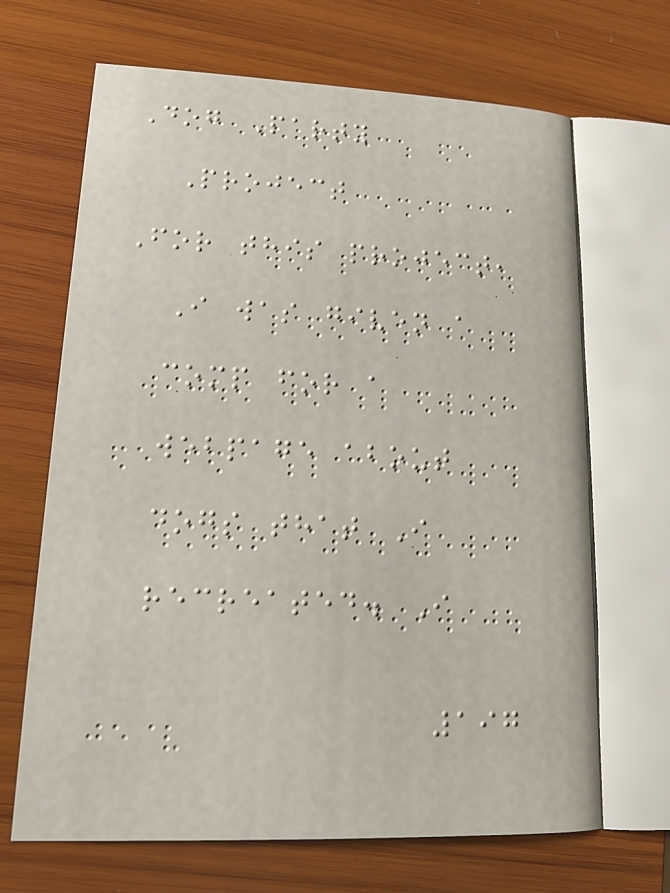Dog Party
Project
For this project,
I was given a
comp for a
webpage about
dogs that I
recreated. I
197
